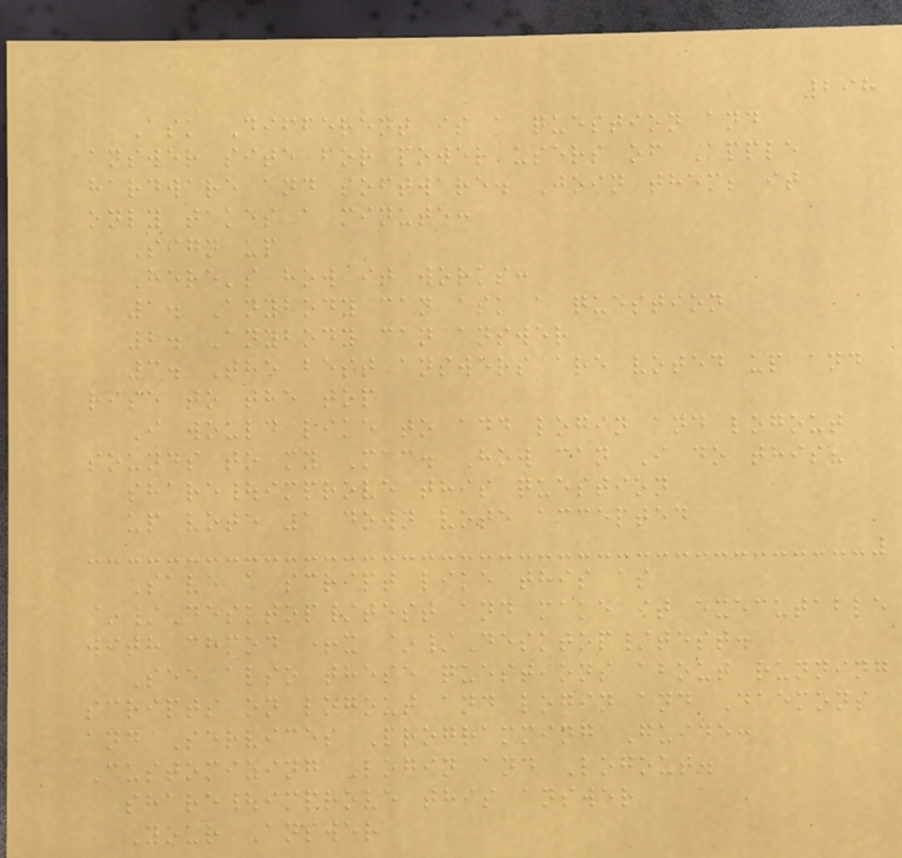298
Ask Different is a question and
answer site for power users of Apple
hardware and software. Join them; it
only takes a minute:
Sign up
Here's how it works:
1. Anybody can ask a question
2. Anybody can answer
3. The best answers are voted up and
rise to the top
I would like to add login and logout
sounds to my Mac. How can I do this?
share|improve this question
up vote 1 down vote accepted
Save a script like this as
~/Desktop/test and make it executable
with chmod +x ~/Desktop/test.
See also these questions about running
scripts on logout and login and Daemons
and Services Programming Guide:
Customizing Login and Logout.
share|improve this answer
Your Answer
